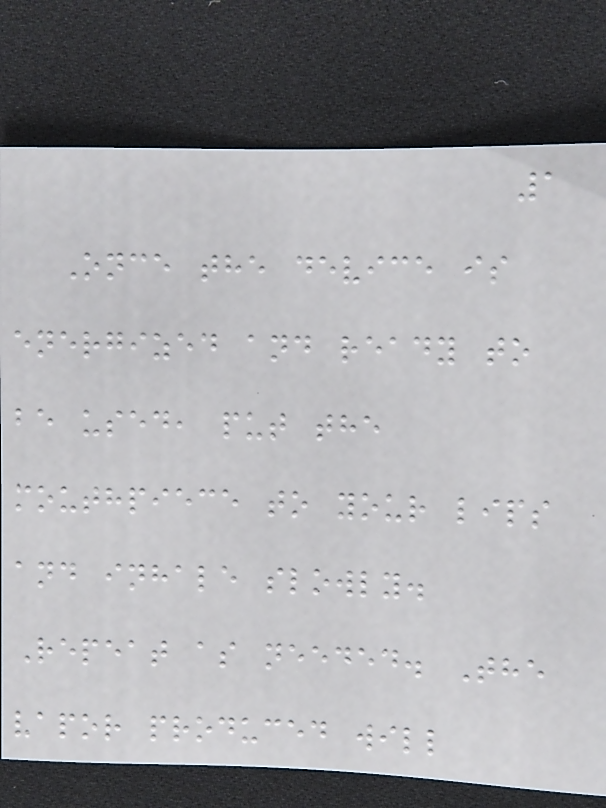1
Once the device is
energized and ready to
be used, put the
mouthpiece to your lips
and inhale slowly.
Repeat as needed. The
vapor produced will
